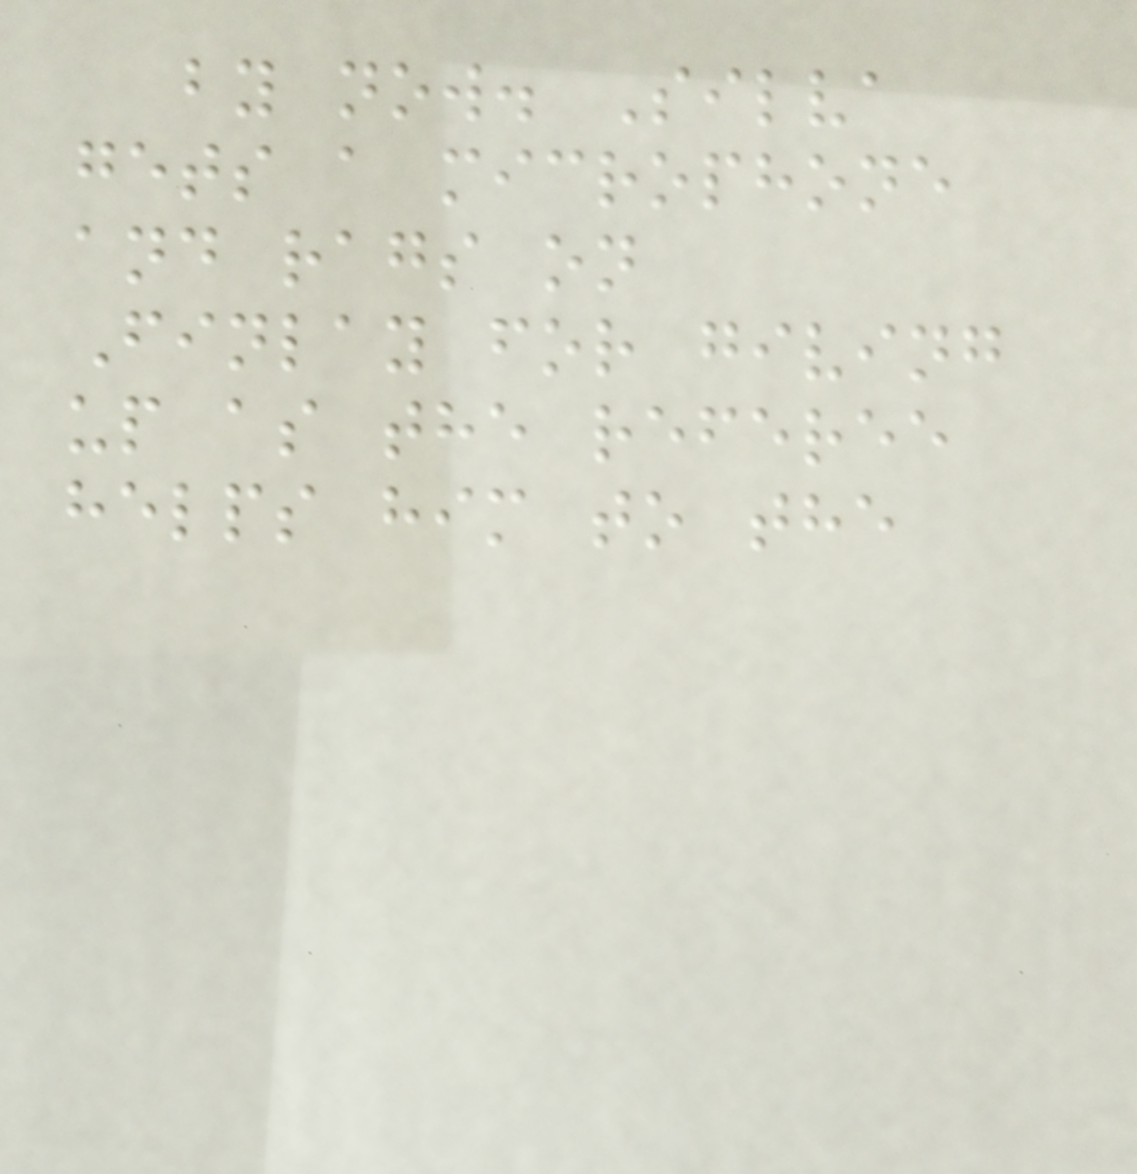by now. Silva
gets a microphone
and rags on
Finlay for giving
up as the referee
helps him to the
